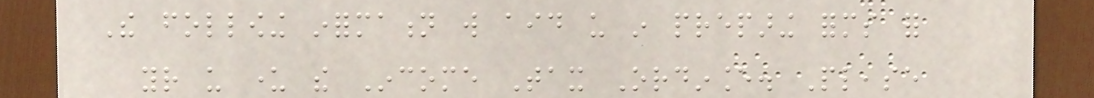The following information will aid us in preparing forms for
your us under the Income Tax Ordinance. Please
